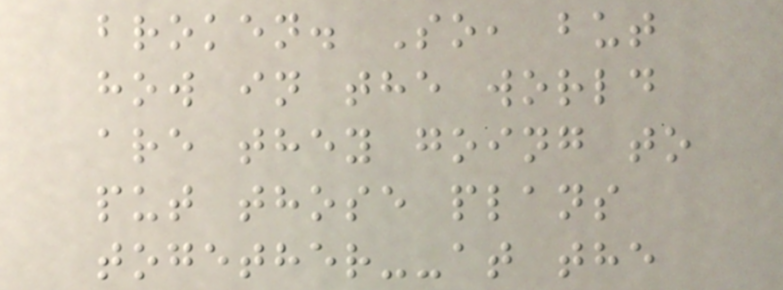broken. So, but
how in the world
are they going to
put those plans
together--at the
